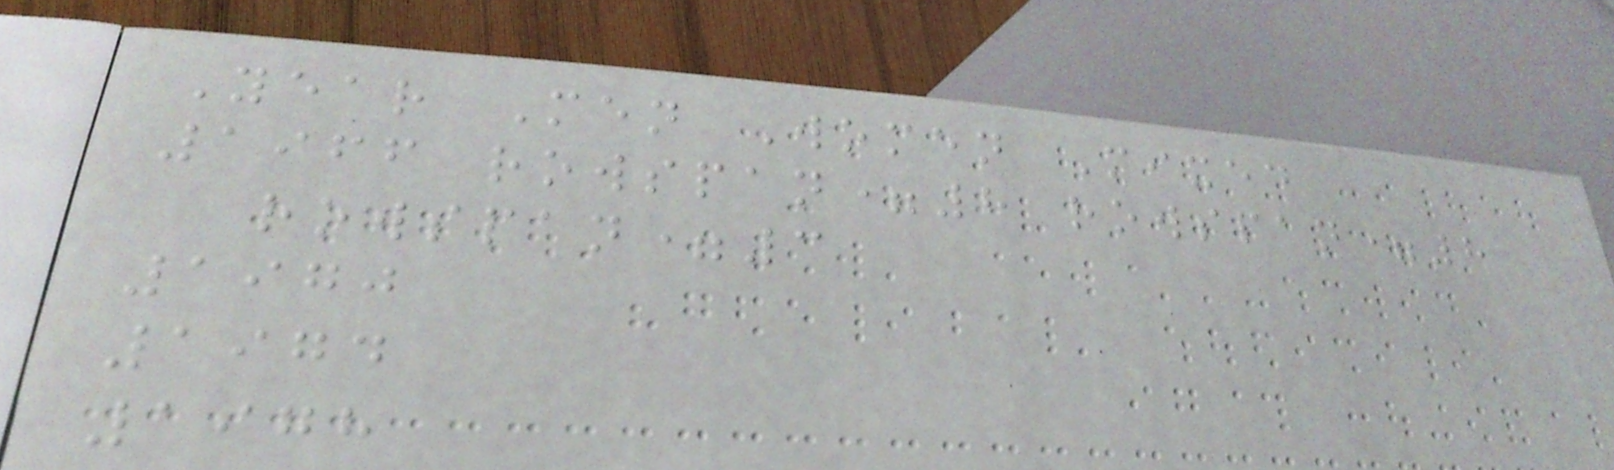Year Men Women Mixed
1966 rowspan=8 rowspan=8
rowspan=3
1970
1974
1978
